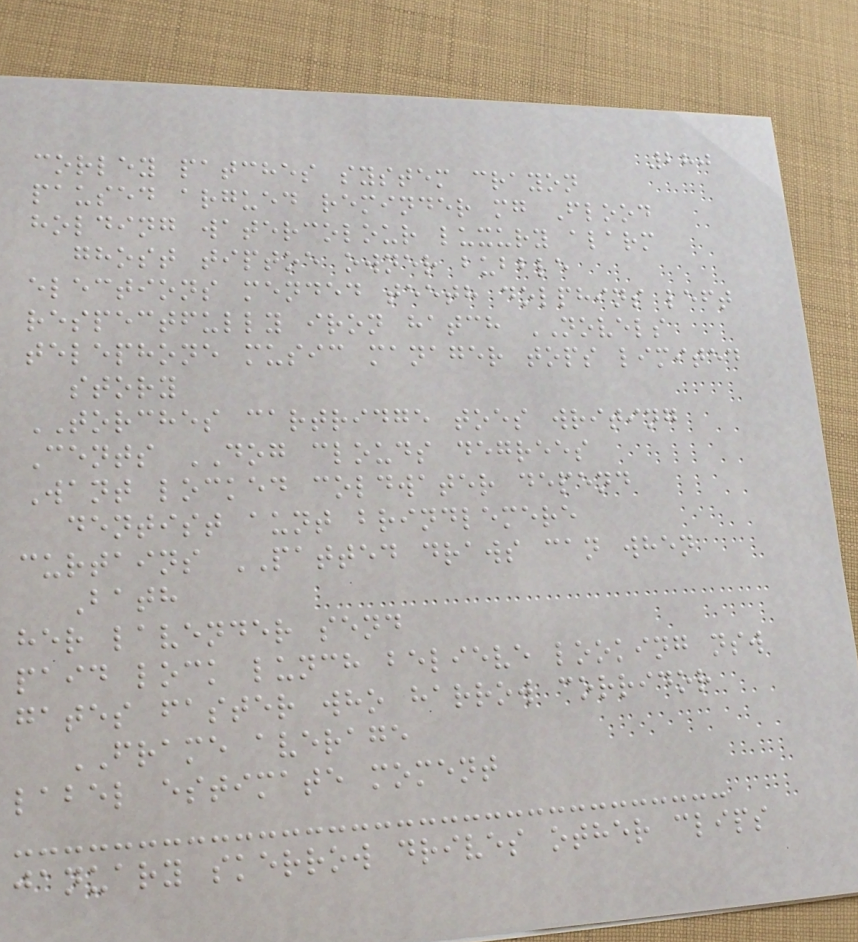280
corley patches system crayon
paused argued reminder mg Flood
holding watercolour luxury alarm
ghost tiptoe owner bubble
elections mended teeth dolphins left
respectfully iron hatch NOVELS
telephone music manager tops limited
story
TORCHES cartridge toes writing
Cents DOG clouds degrees
Want locked coldwater depend
dentist aunt brindlemere
curtains PATTED draws can when
Bath
her lavender send
paid lock lunch believe looking nsw
gates faster who harrow corridor
FRAME average
label estimate moment
january skerrow drives other clips
